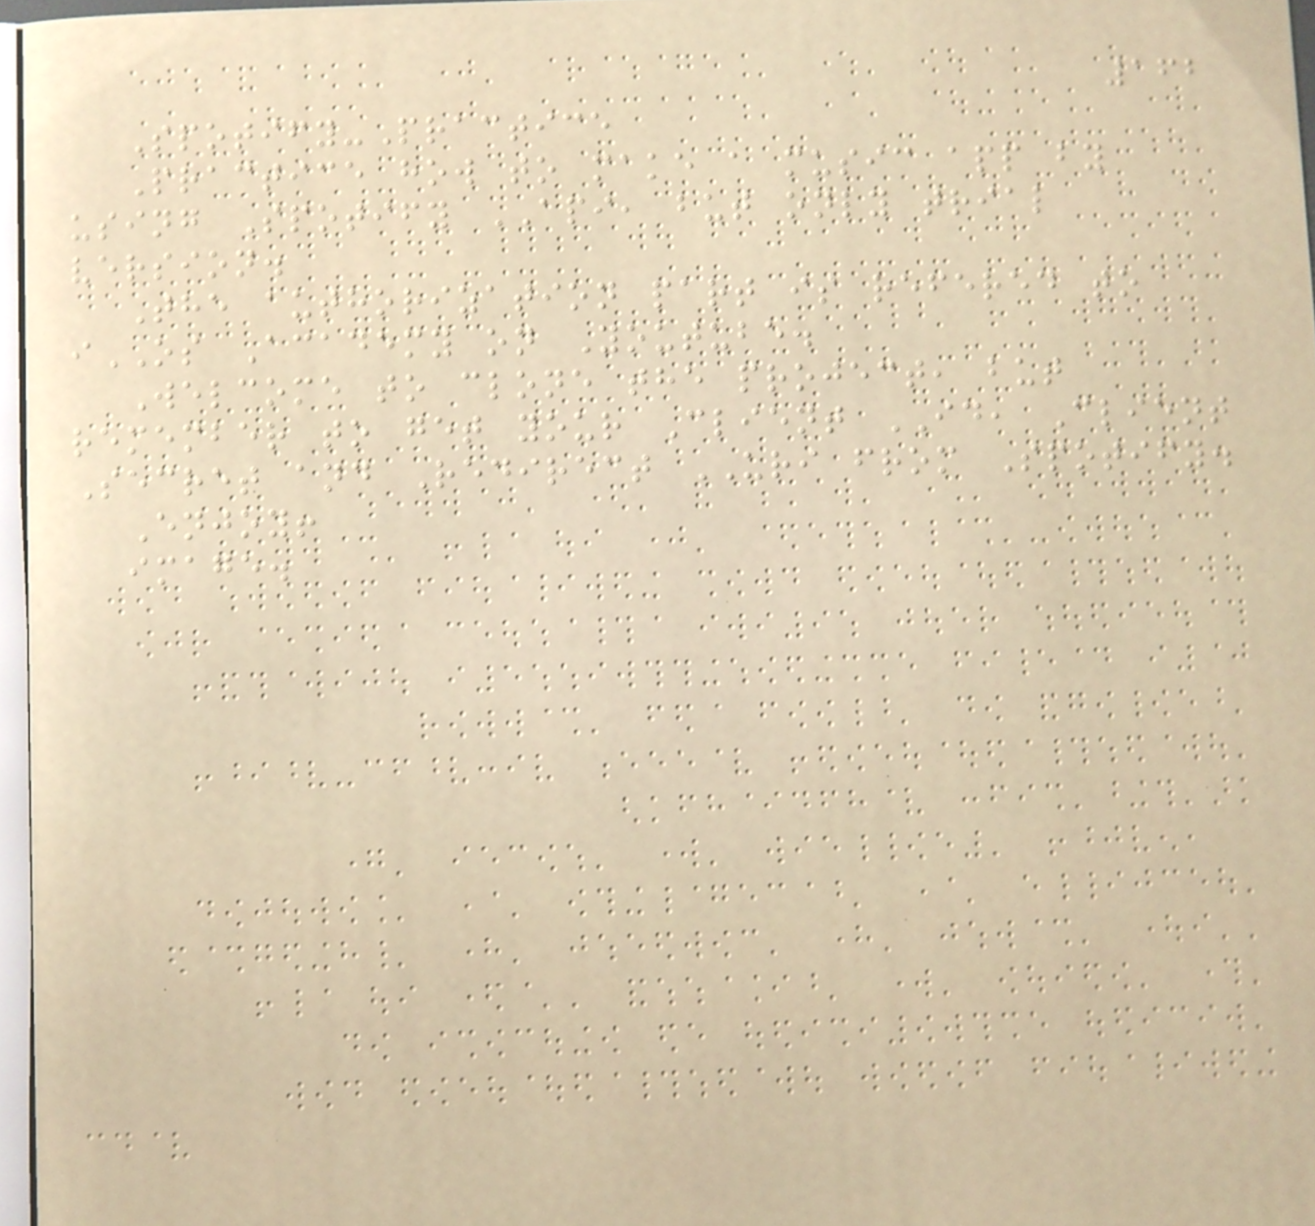162
Spotify-Practice
Practice how to make a music app by
using Spotify API, but only trial
version.
The authorization part is refered to
iOS Academy on Youtube.
Welcome to clone the project, but
remember to get your Client ID, Client
Secret and Redirect URI from Spotify.
Enjoy!
image.
